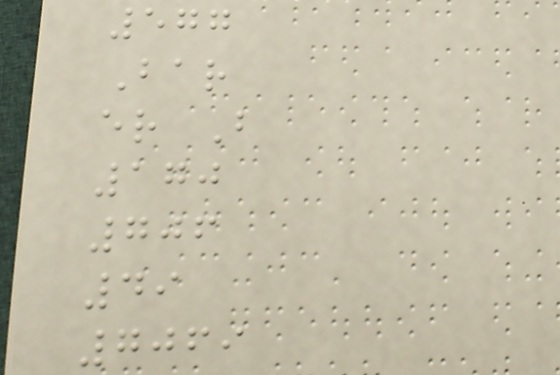577
Bar
er B
170
706
49
7069
